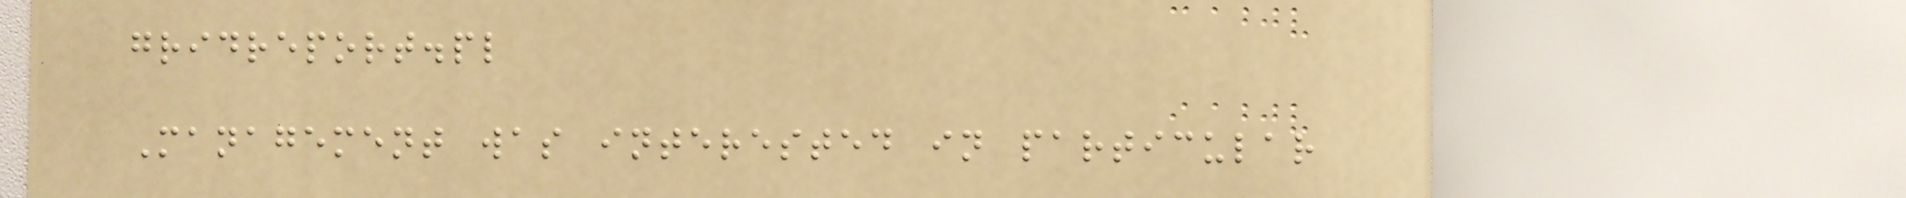gridreport.pl
Management was interested in particular
